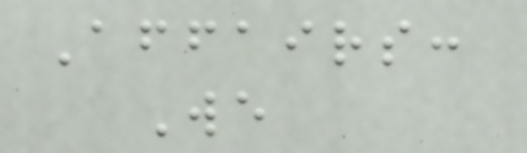Affairs:
We
